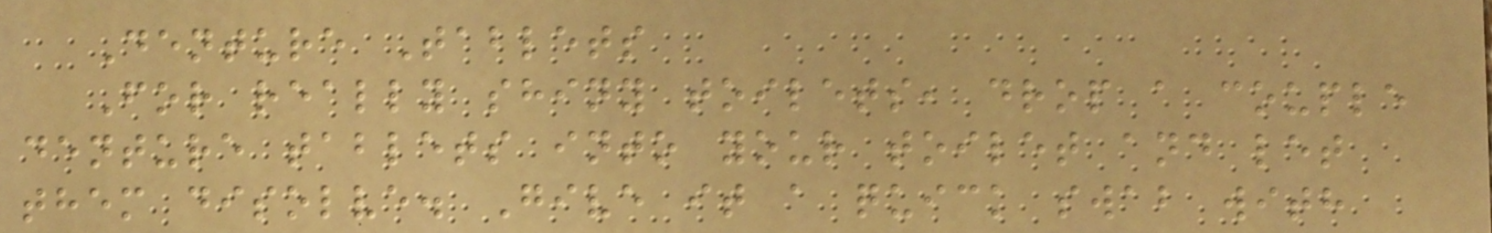Denture Tablets
For really shiny toilets, drop a couple
denture tablets into your toilet and let
them disolve. Give it a quick swab with
